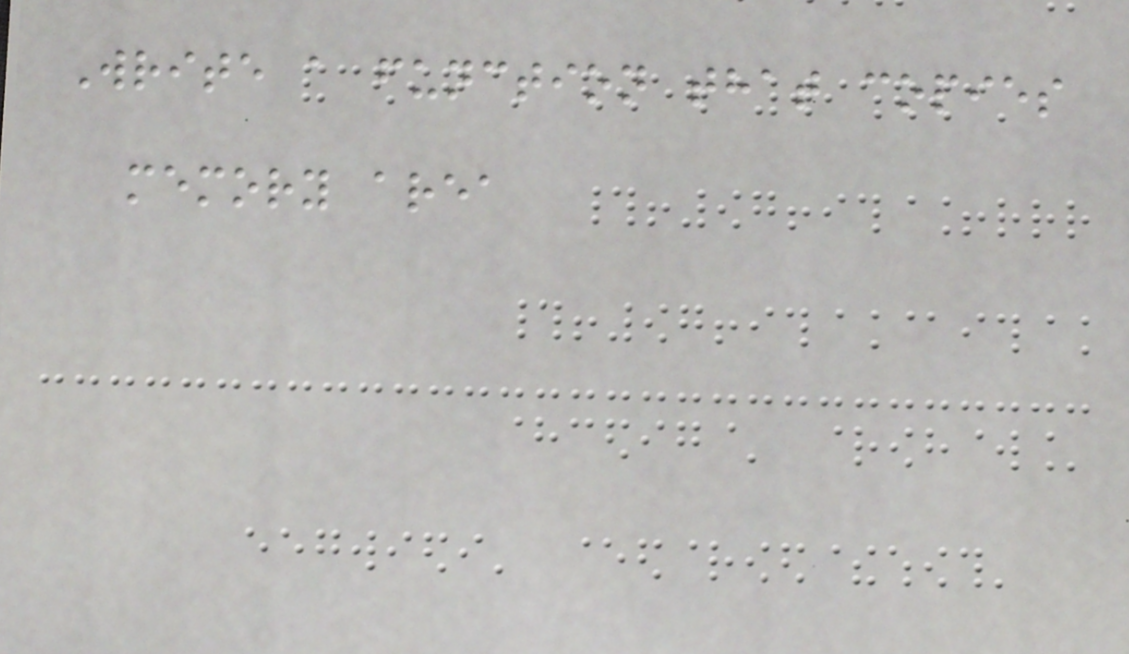Write a function that copies
memory area
